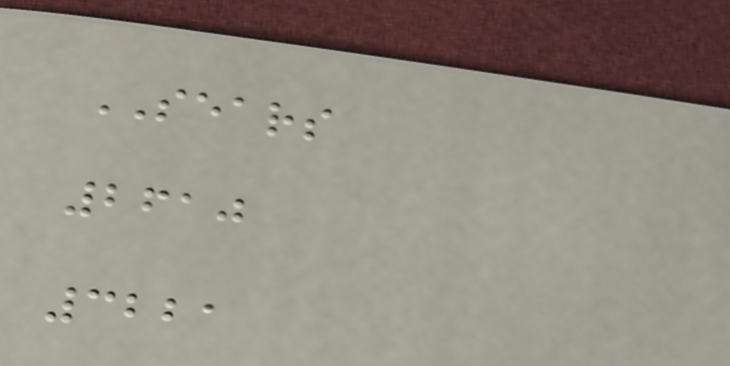SEARS
2610
3221
